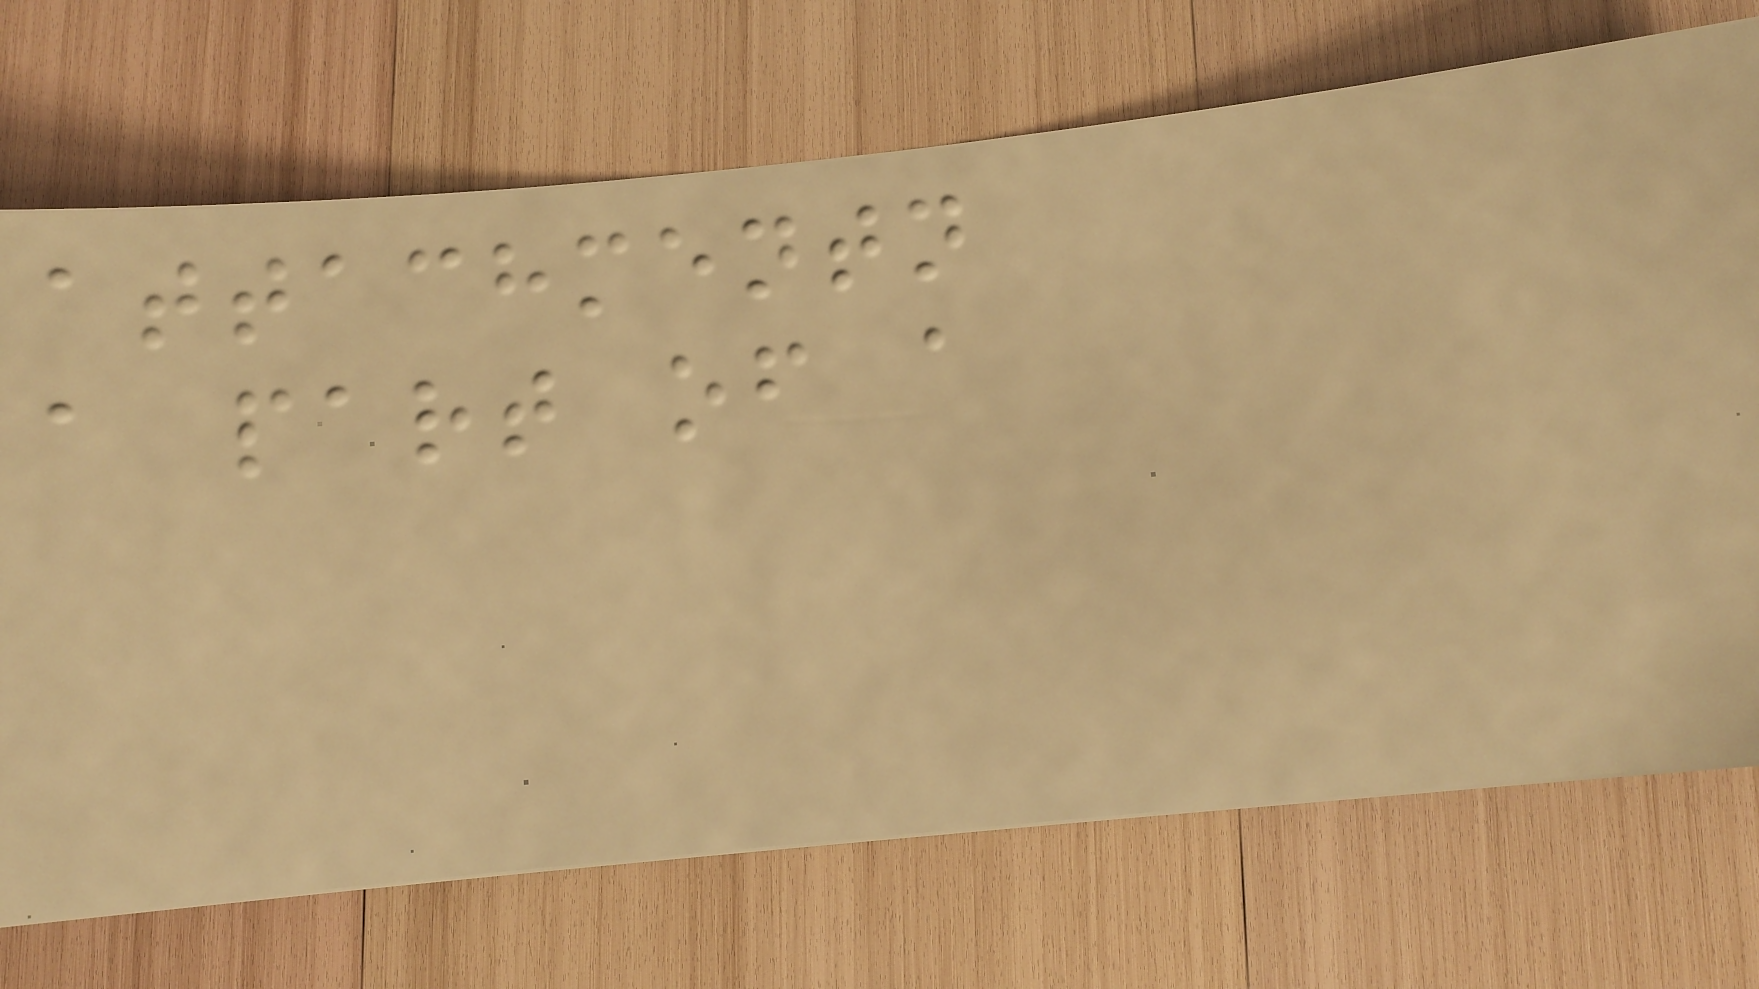attachmentn
a part of a
